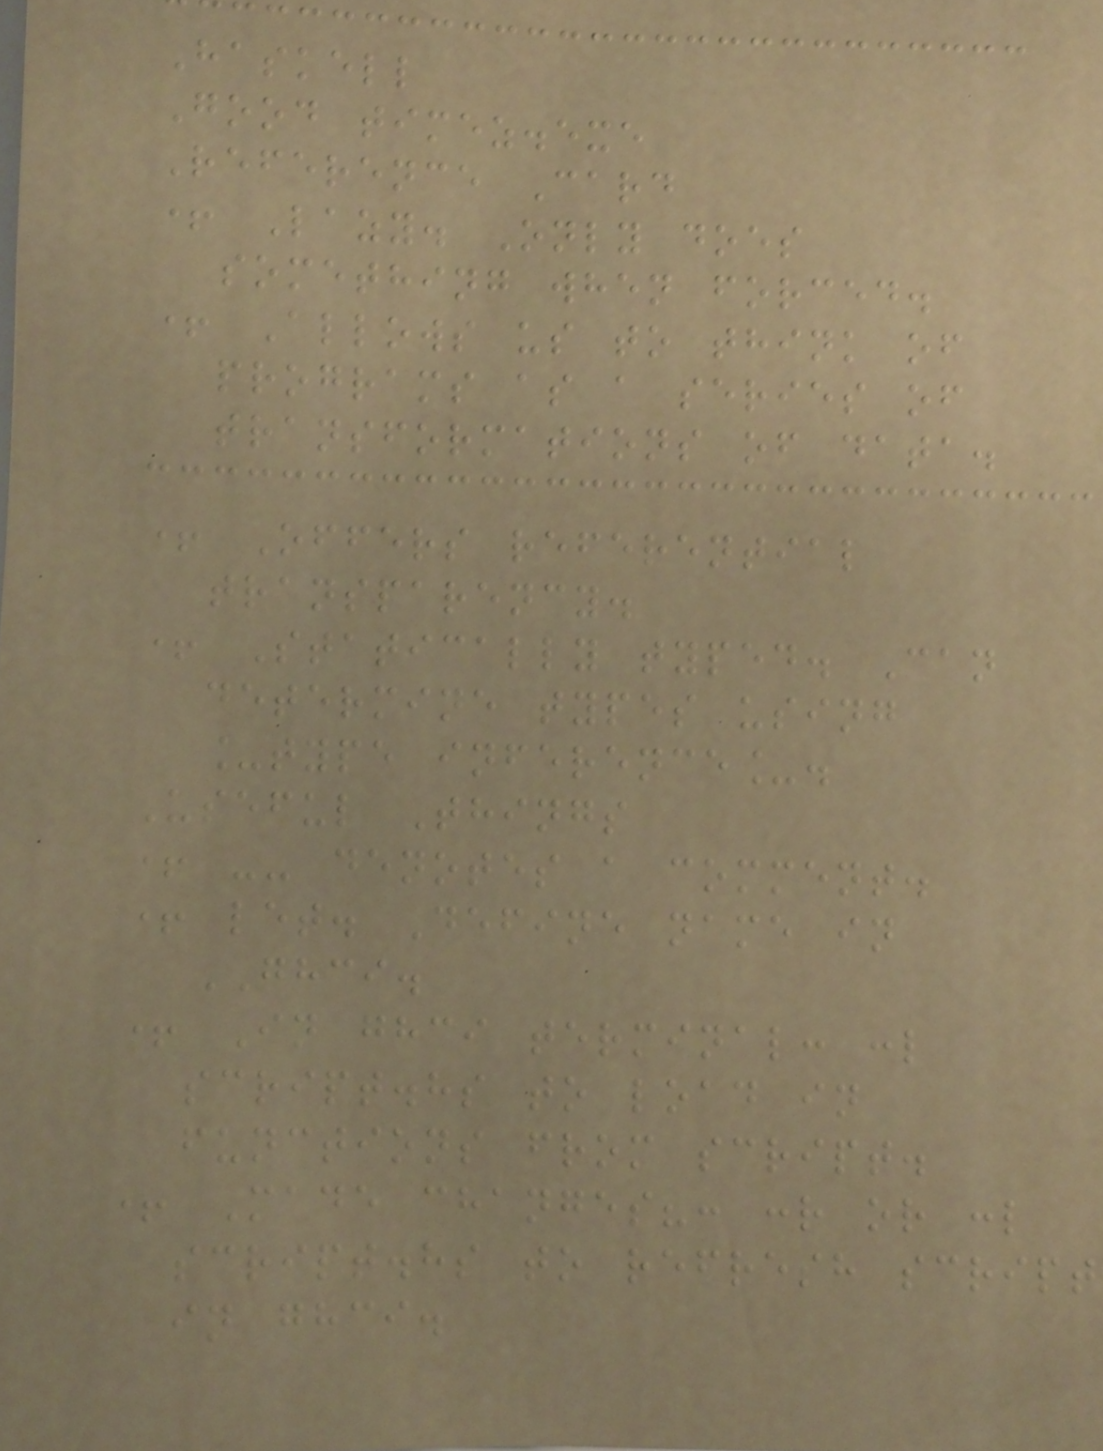Haskell
Good timez.exe
Reference Card
+ Lazy. Only does
something when forced.
+ Allows us to think of
programs as a series of
transformations of data.
+ Offers referential
transparency.
+ Statically typed. Can
determine types using
_type inference_.
Useful Things
+ -- denotes a comment.
+ let. Define name in
GHCI.
+ In ghci terminal: :l
script.hs to load in
functions from script.
+ Made changes?: :r or :l
script.hs to refresh script
in ghci.
